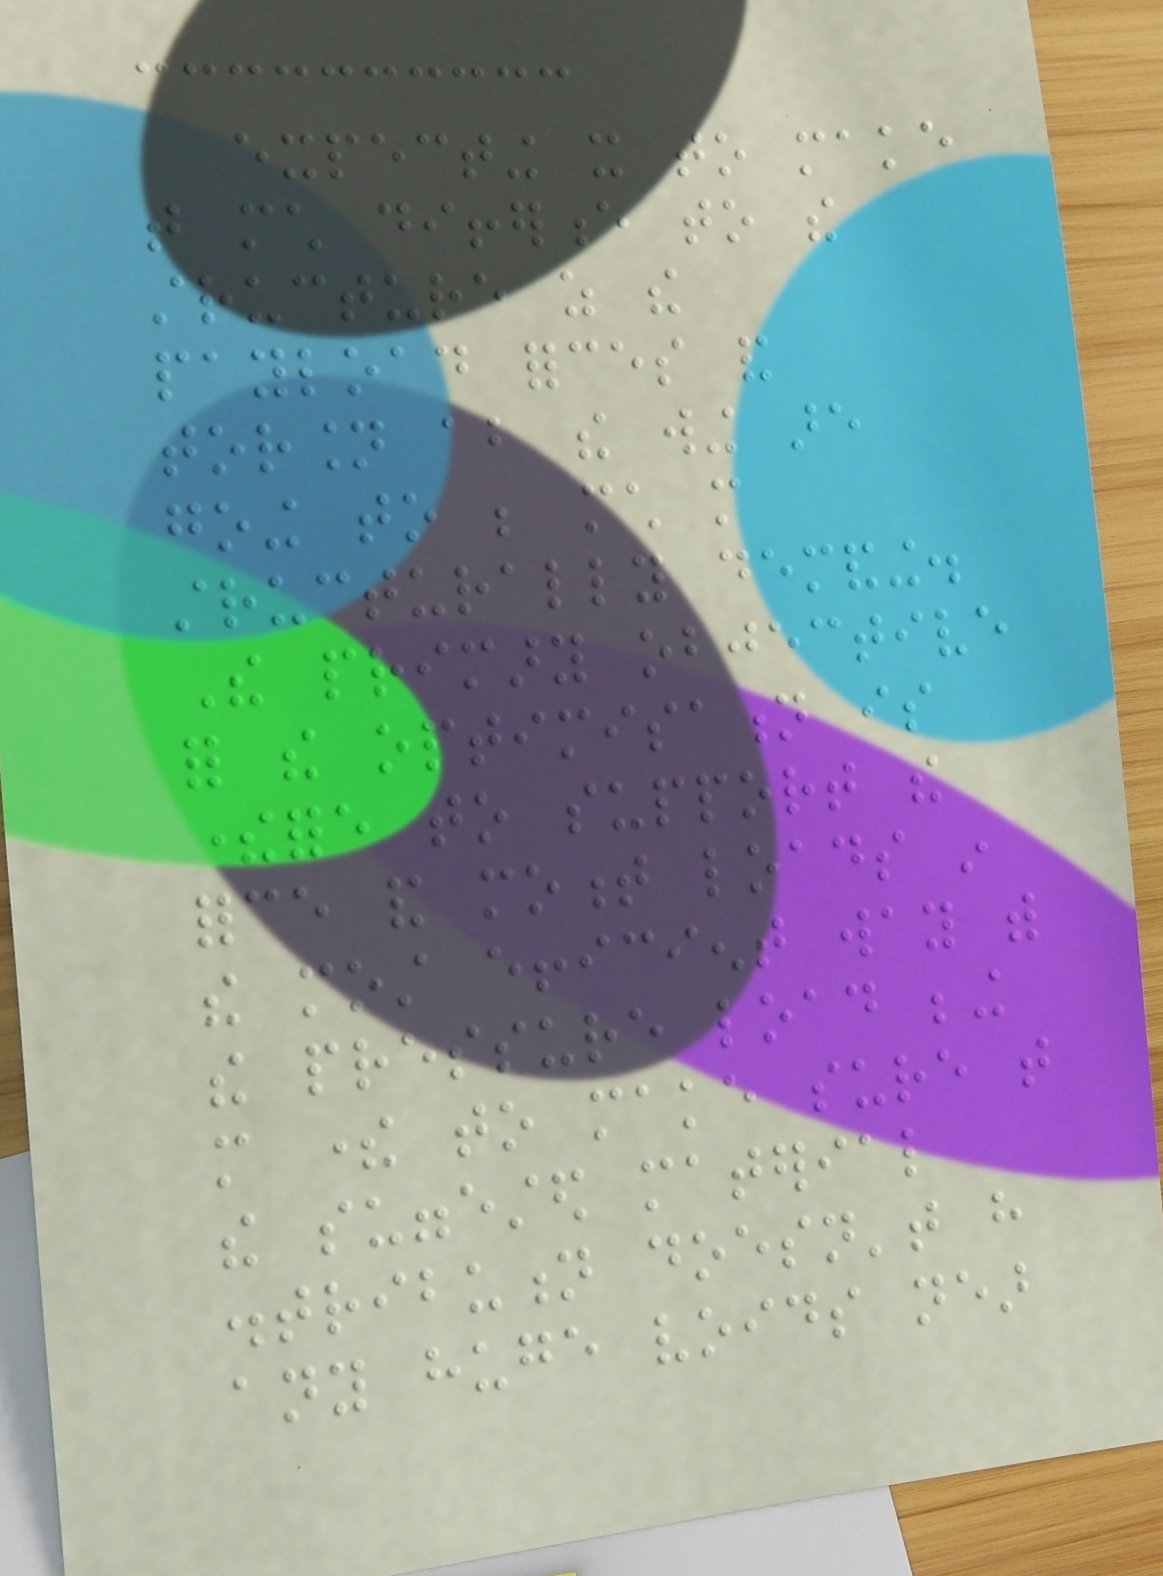expecting it to make
that much difference to the
structure as the
payload forces and
torsion about the wing are
going to be much more
structurally demanding.
The primary objective
for the optimisation is
therefore to support the
force and moment loads in
the most efficient way with
the pressure load being
more there to make sure that
the suggested material
distribution doesn't have
any huge voids near
